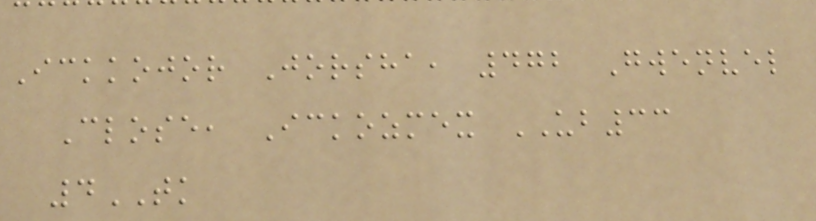Ickkojor Jorsha, 472 Gwenvel
Close, Ickozmex UB33
4TK
